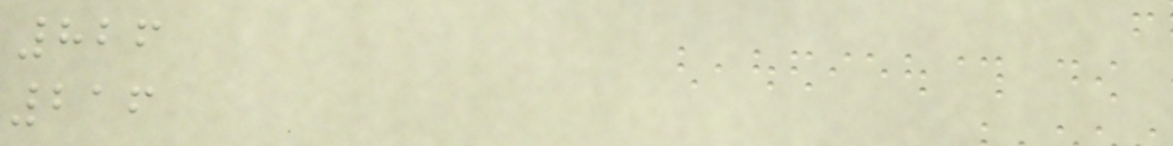826
216
